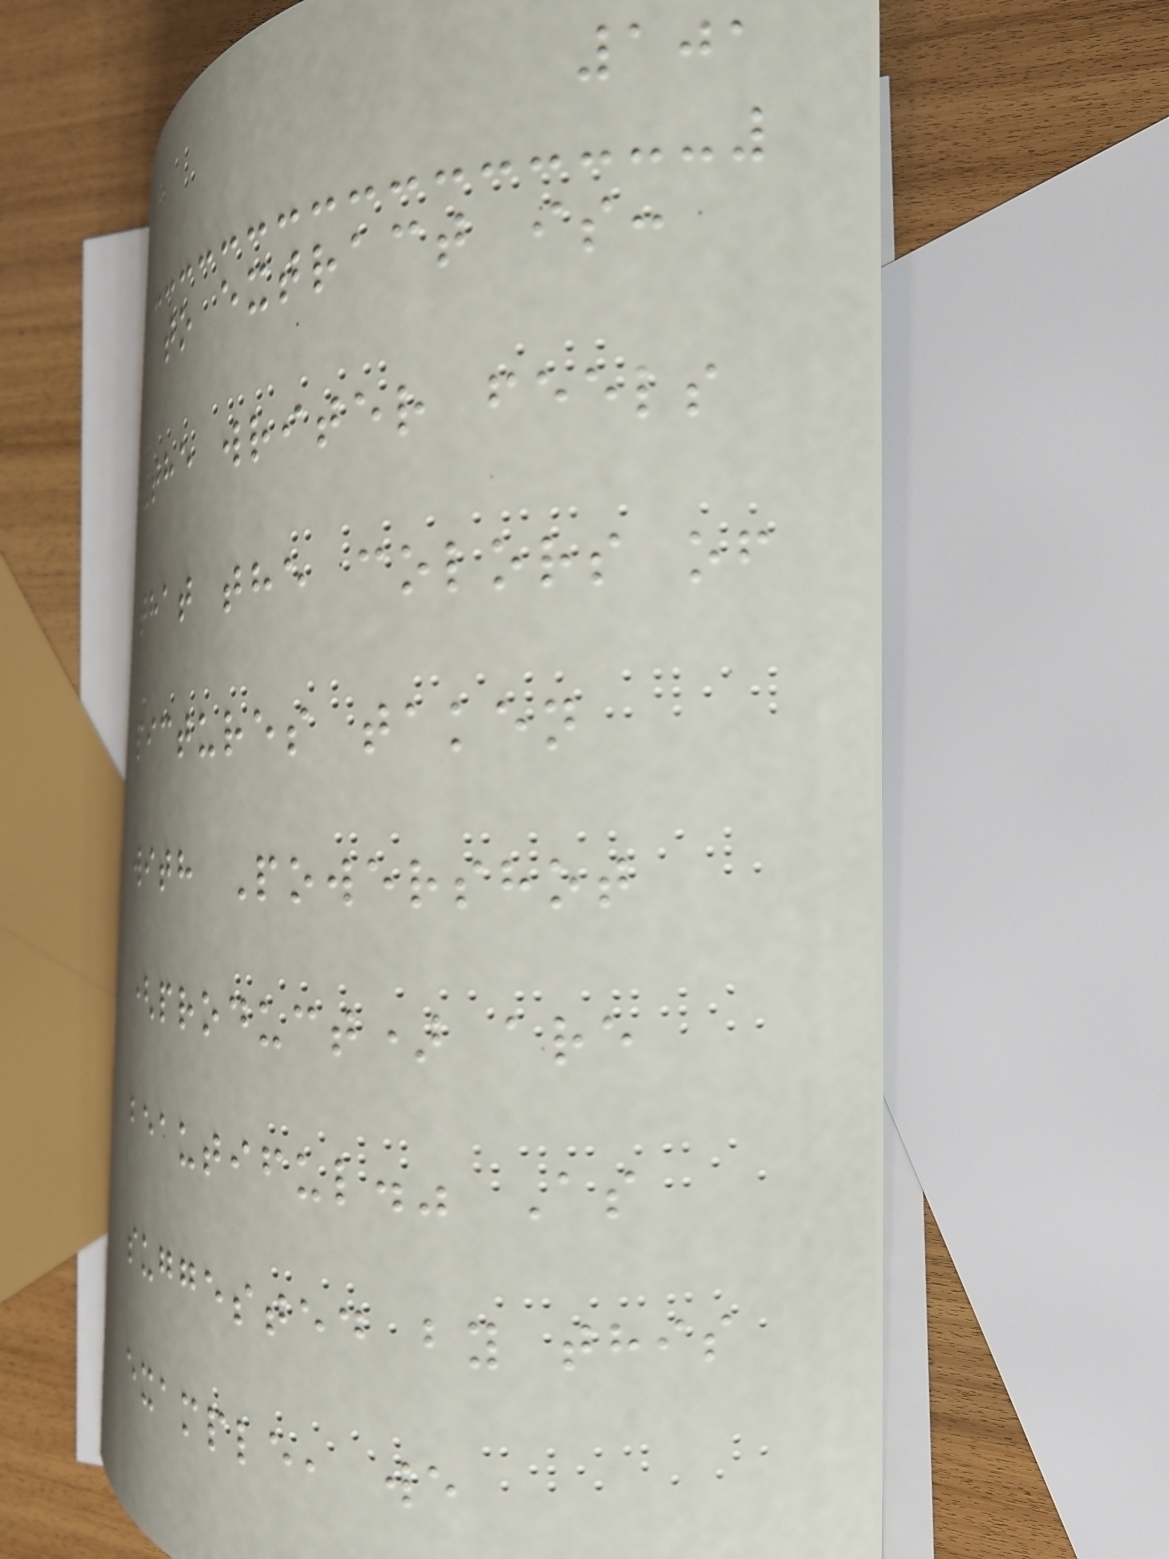101
to extract is:
"the writer feels
that the colors of
pictures taken
with Powershot
(product) are
beautiful." As
suggested by this
example, we
